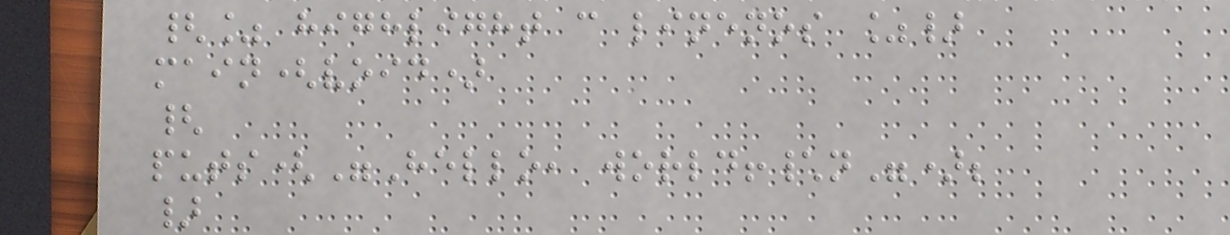{% highlight c linenos %}
main(void)
{
puts("Hello, world!\n");
}
